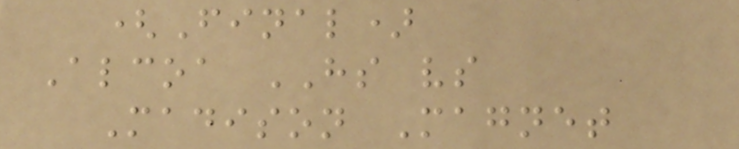(Final)
Alcoa HS vs
Madison Magnet
